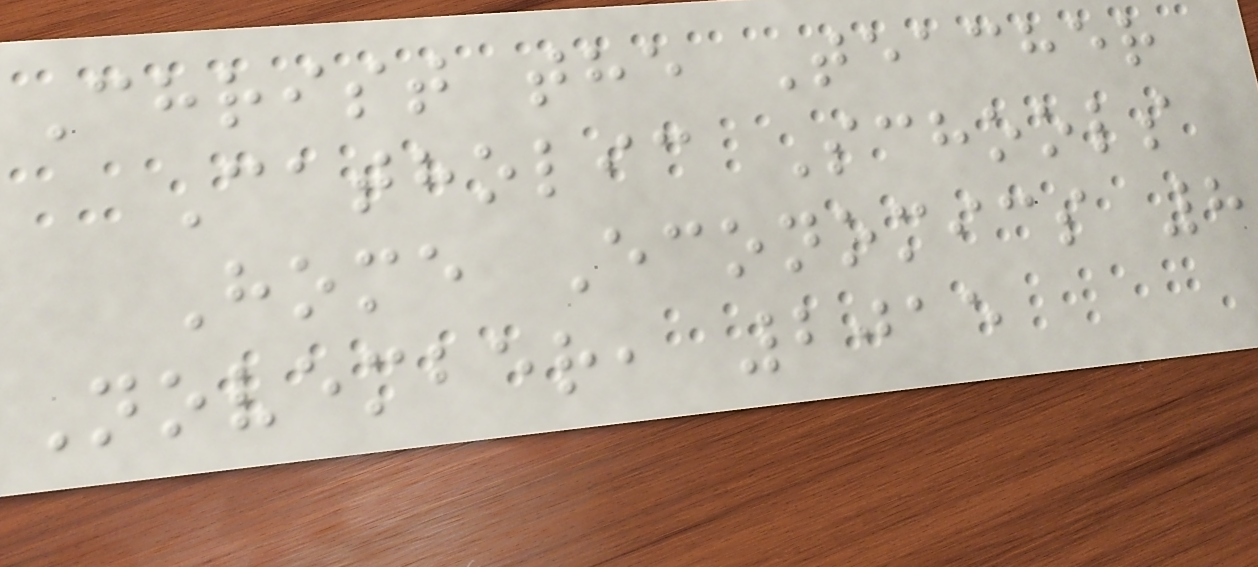Christ the Teacher
Catholic Schools
Home Economics 8
November, 2015
